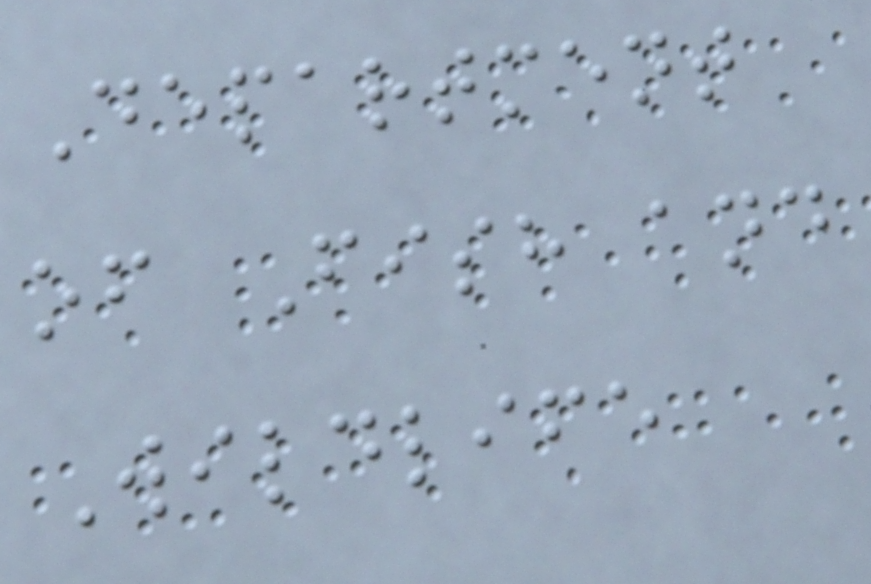Department
of Fish and
Wildlife
